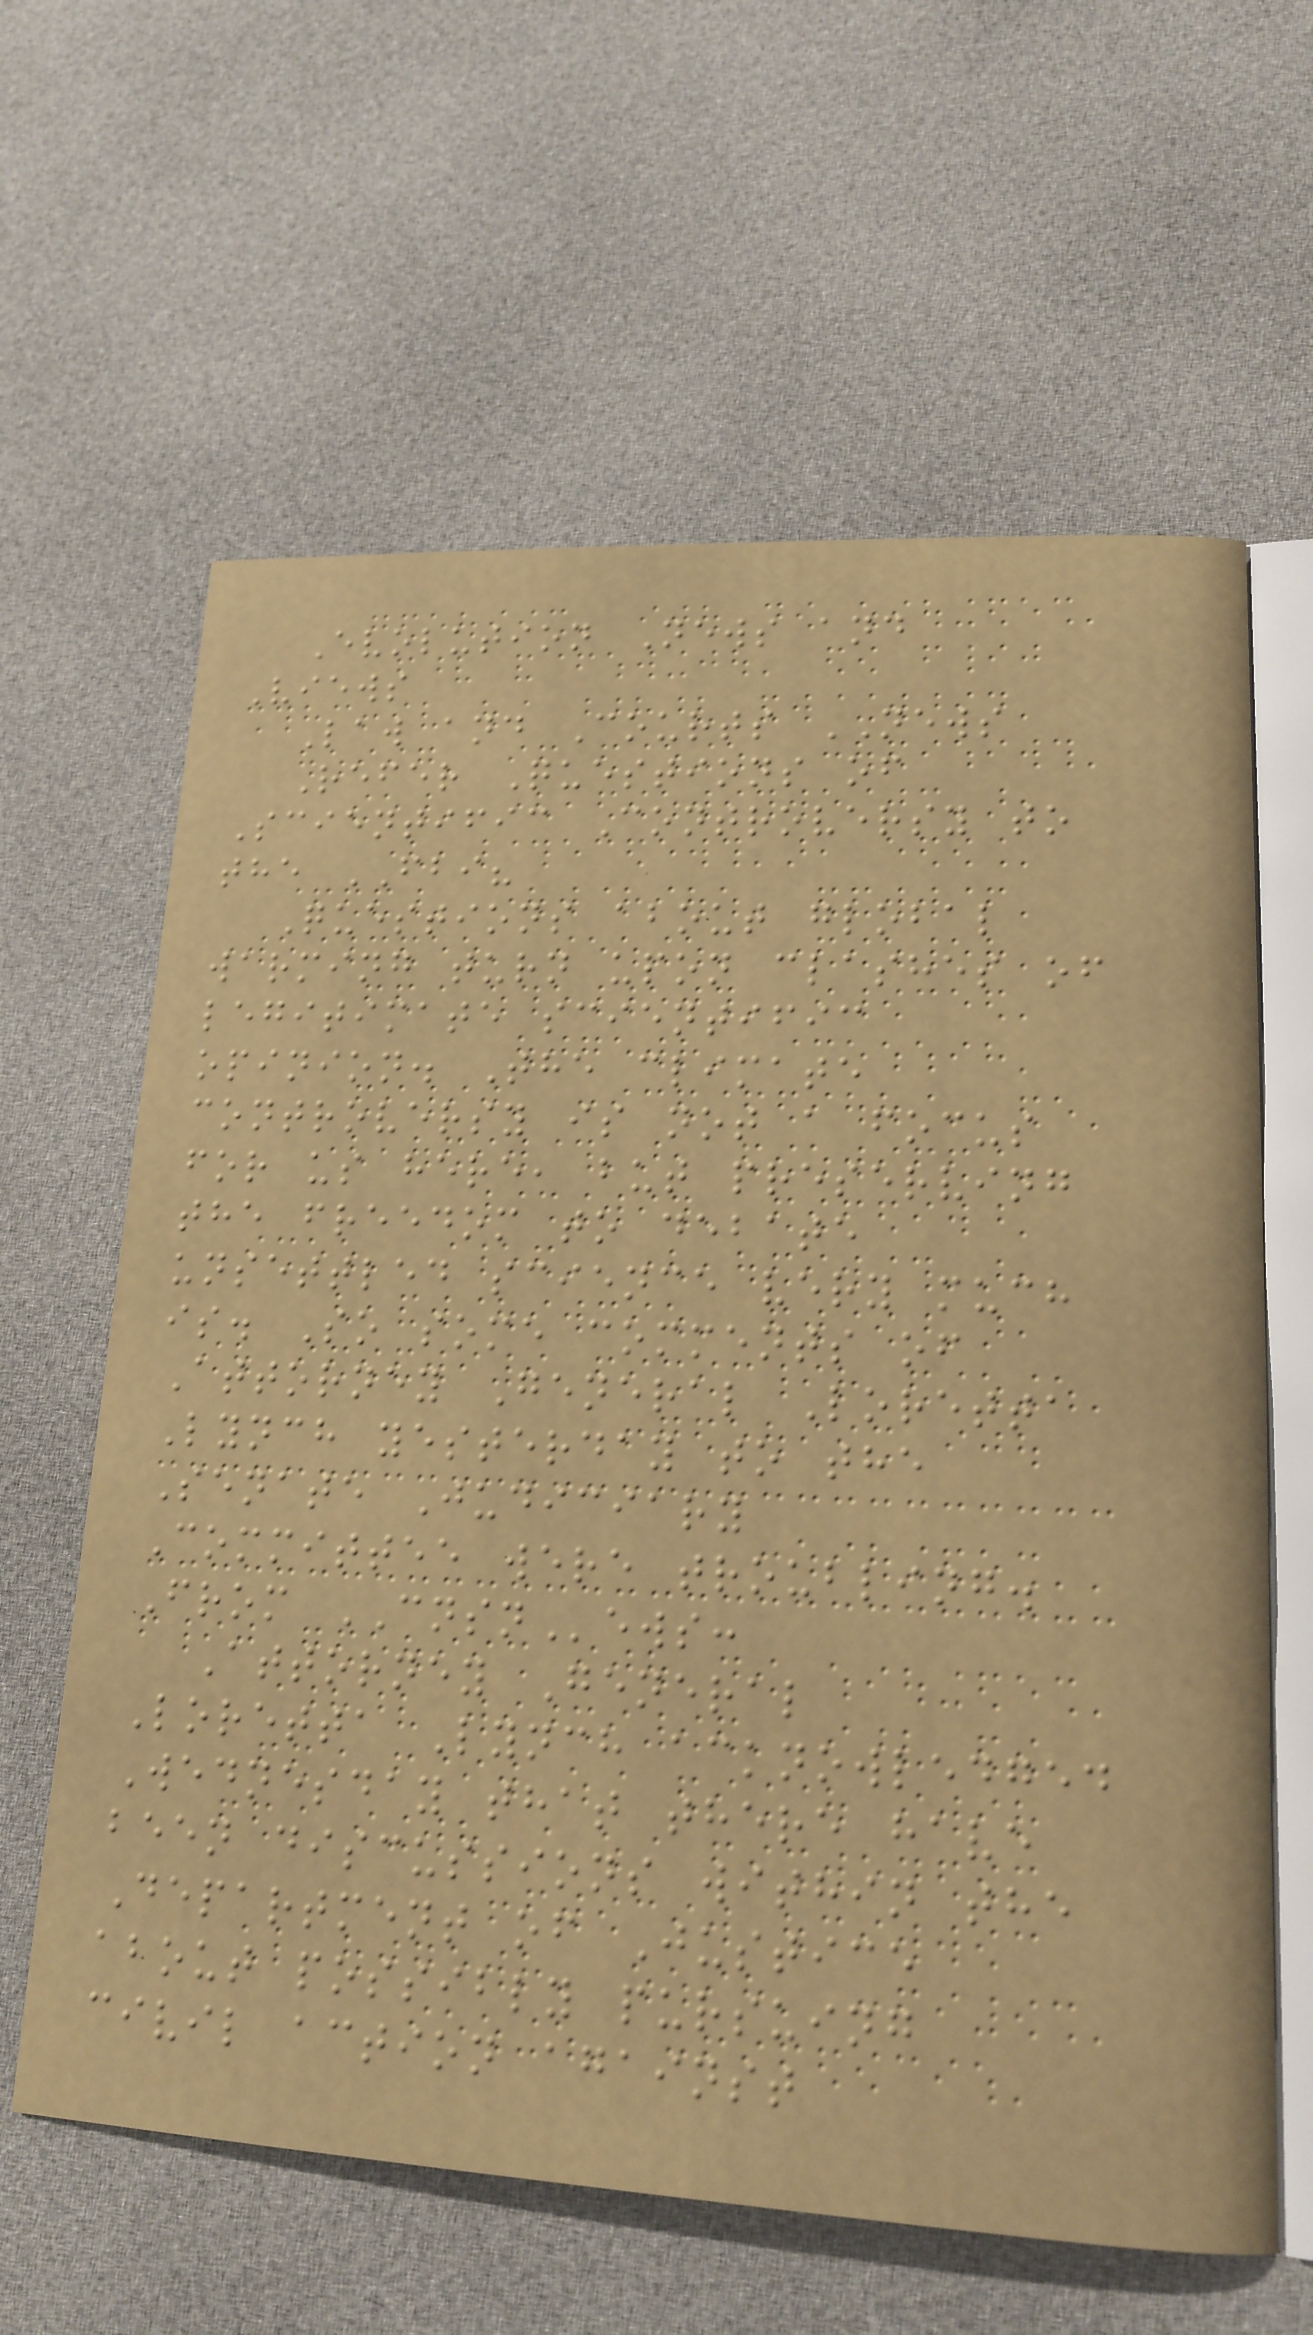Evolution News and
Views
Law and Courts NEWS
Refer Questions of
Scientific Controversy to
the FBI?
Questions about global
warming turn upon clashes of
legitimate scientific
opinion. The climate
controversy is not a focus
for us here, but preserving
the freedom to debate
unsettled science very much
is. So some comments of
Attorney General Loretta
Lynch yesterday to the
Senate Judiciary
Committee were troubling.
From CNSNews:
Attorney General
Loretta Lynch acknowledged
Wednesday that there have
been discussions within the
Department of Justice
about possibly pursuing
civil action against
